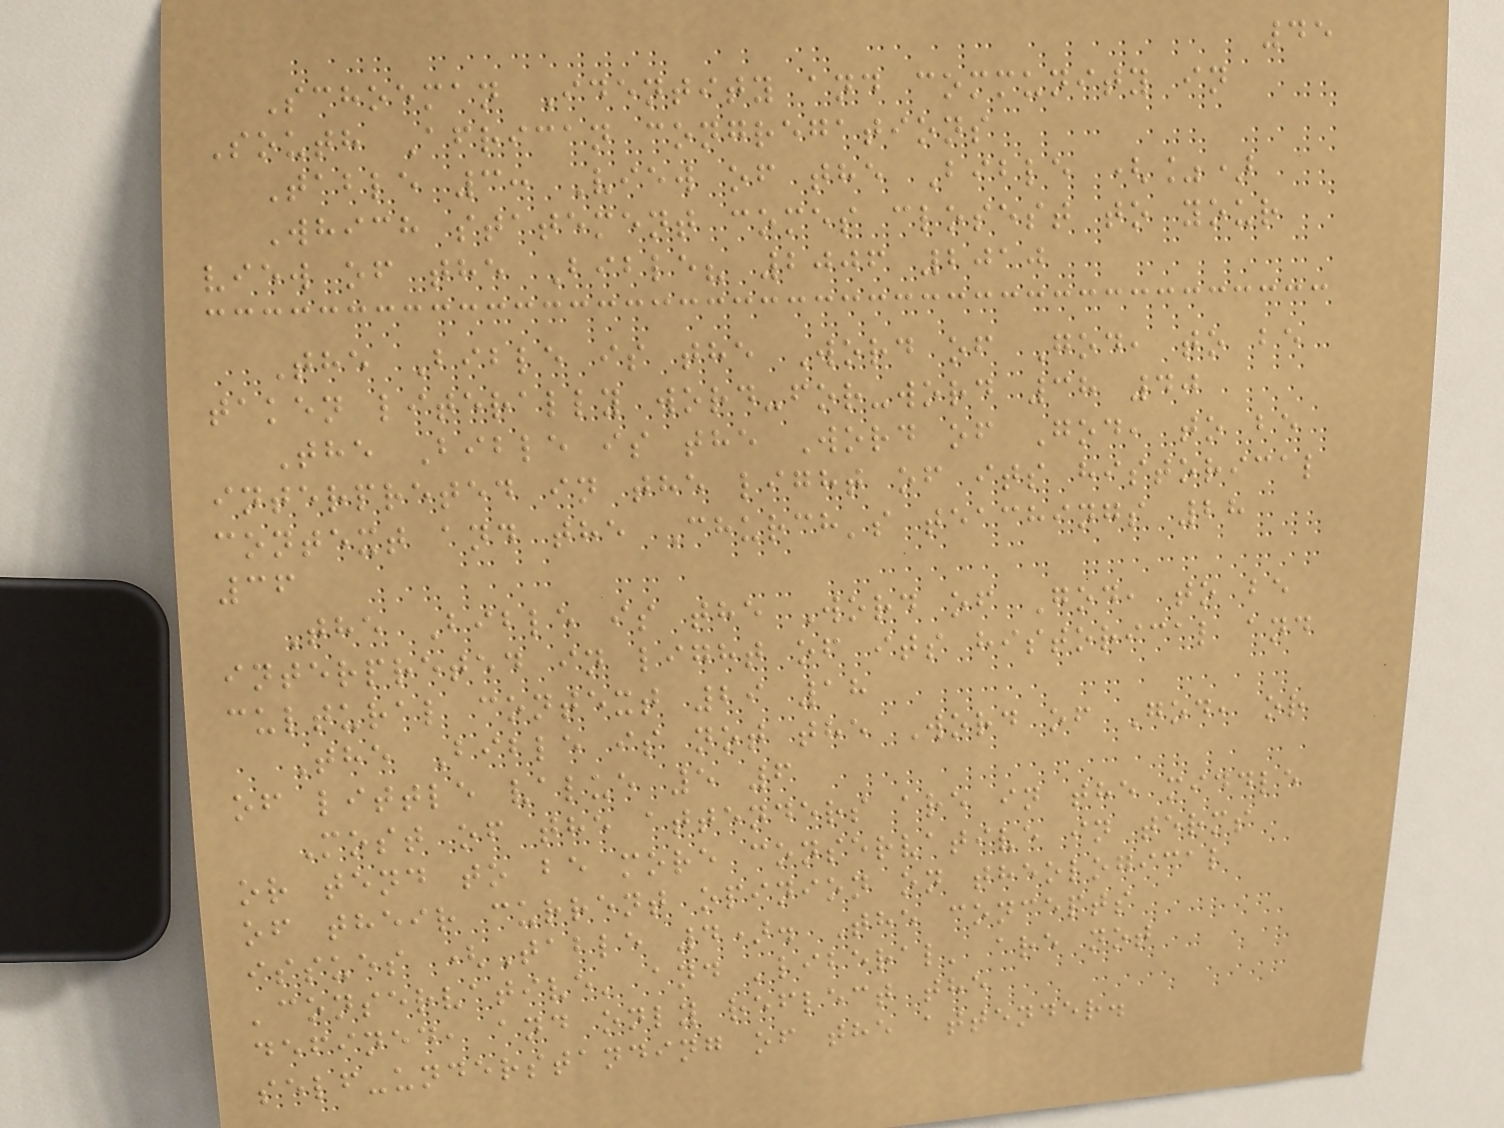45
Schoeman Identity and community in
South African congregations
Table 3: View of the Bible (%)
Which statement comes closest to your
view of the Bible? 2006 2010
The Bible is the Word of God, to be
taken literally word-for-word 38 40
The Bible is the Word of God, to be
interpreted in the light of its historical
context and the Church's teachings 28
36
The Bible is the Word of God, to be
interpreted in light of its historical and
cultural context 29 18
The Bible is not the Word of God, or
of little value 5 6
Most of the attenders are in the middle
or tend to be more conservative in terms
of their current opinion on theological
issues (Table 4). The concepts
'conservative' and 'liberal' are not
defined, and only reflect the
self-understanding of the attender.
